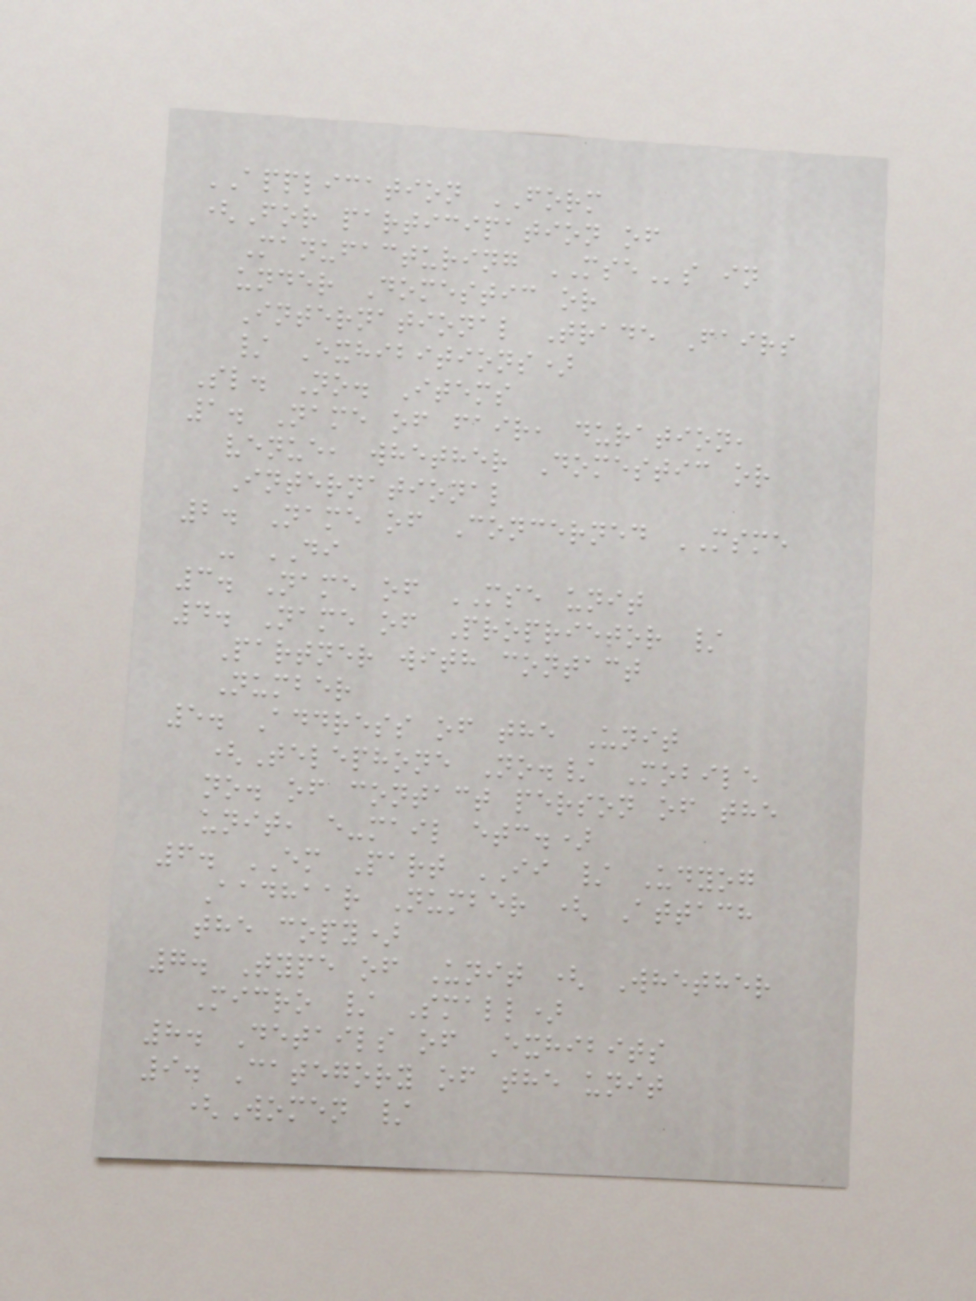APPLICATION FORM
(For participation of
Manufacturing MSEs in
under Domestic or
International Trade Fairs
/ Exhibitions)
Sl. No. Items
1. Name of fair, duration,
venue, whether Domestic or
International
2. Name of Concerned MSME
- DI
3. Name of MSE unit
4. Name of Proprietor /
Partner with contact
Number
5. Address of the Unit
(Telephone No./ Mobile
no. of contact person of the
unit, e-mail etc.)
6. EM Part II / Udyog
Aadhaar Number ( Attach
the copy)
7. Type of Unit ( Whether
Micro / Small)
8. Details of Exhibits
9. Category of the unit
(Women /
